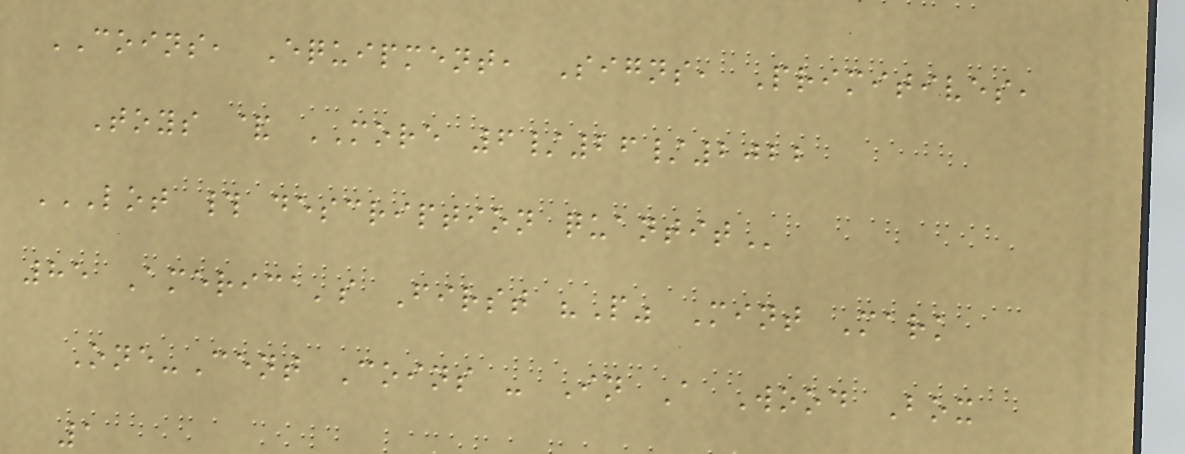COINS, Equipment, Signs, Primitives,
Toys & MORE 6/26/2022
LOT # DESCRIPTION QUANTIT
85 America's First "P" Mint Mark
One-Cent Coins - In A Wood Box
1
